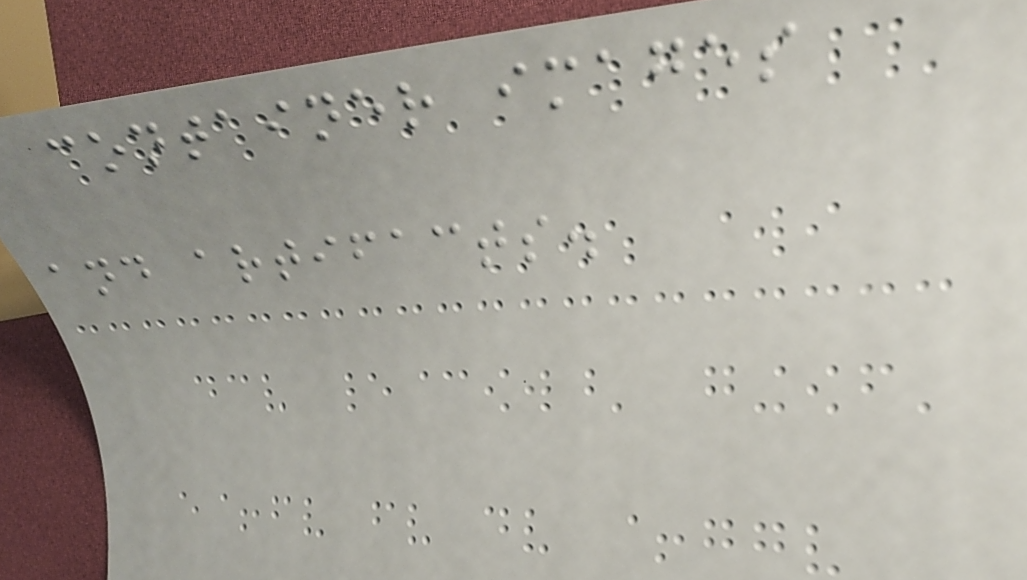container images
and artifacts.
